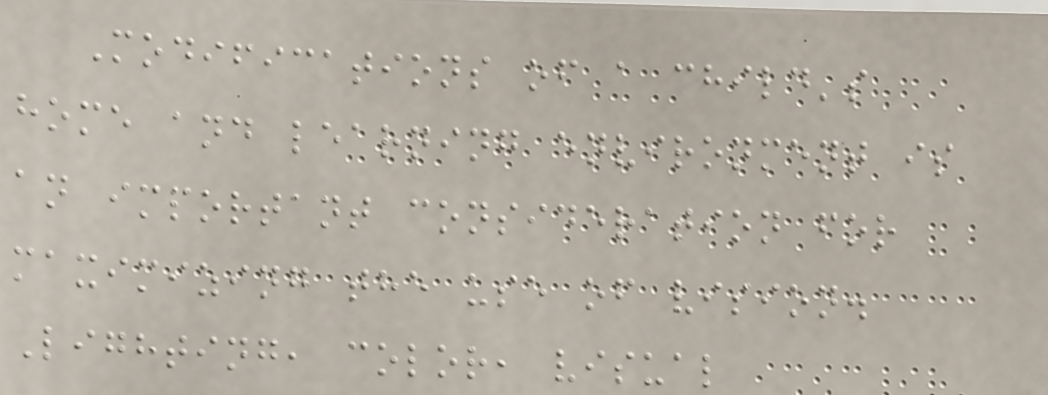Modifications of a child's
home and learning environment is
an important consideration for
maximizing the use of vision.
Lighting, color, visual
